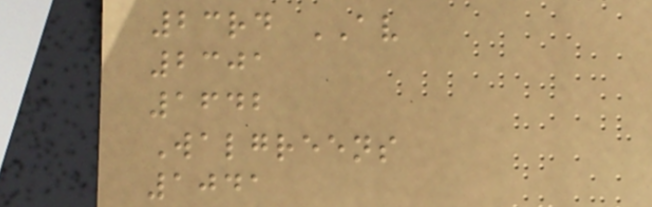23rd AV
2301
1642
Walgreens
1041
